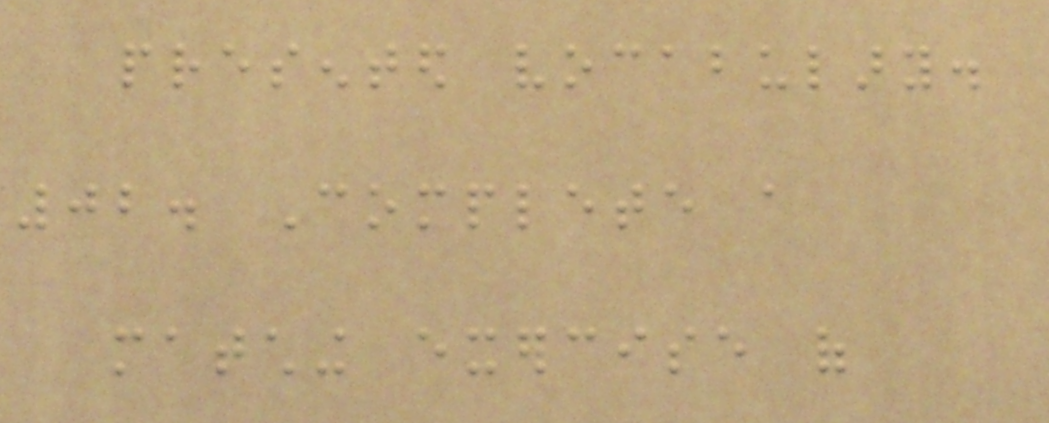presented vocabulary.
02. Complete a
matching exercise of
